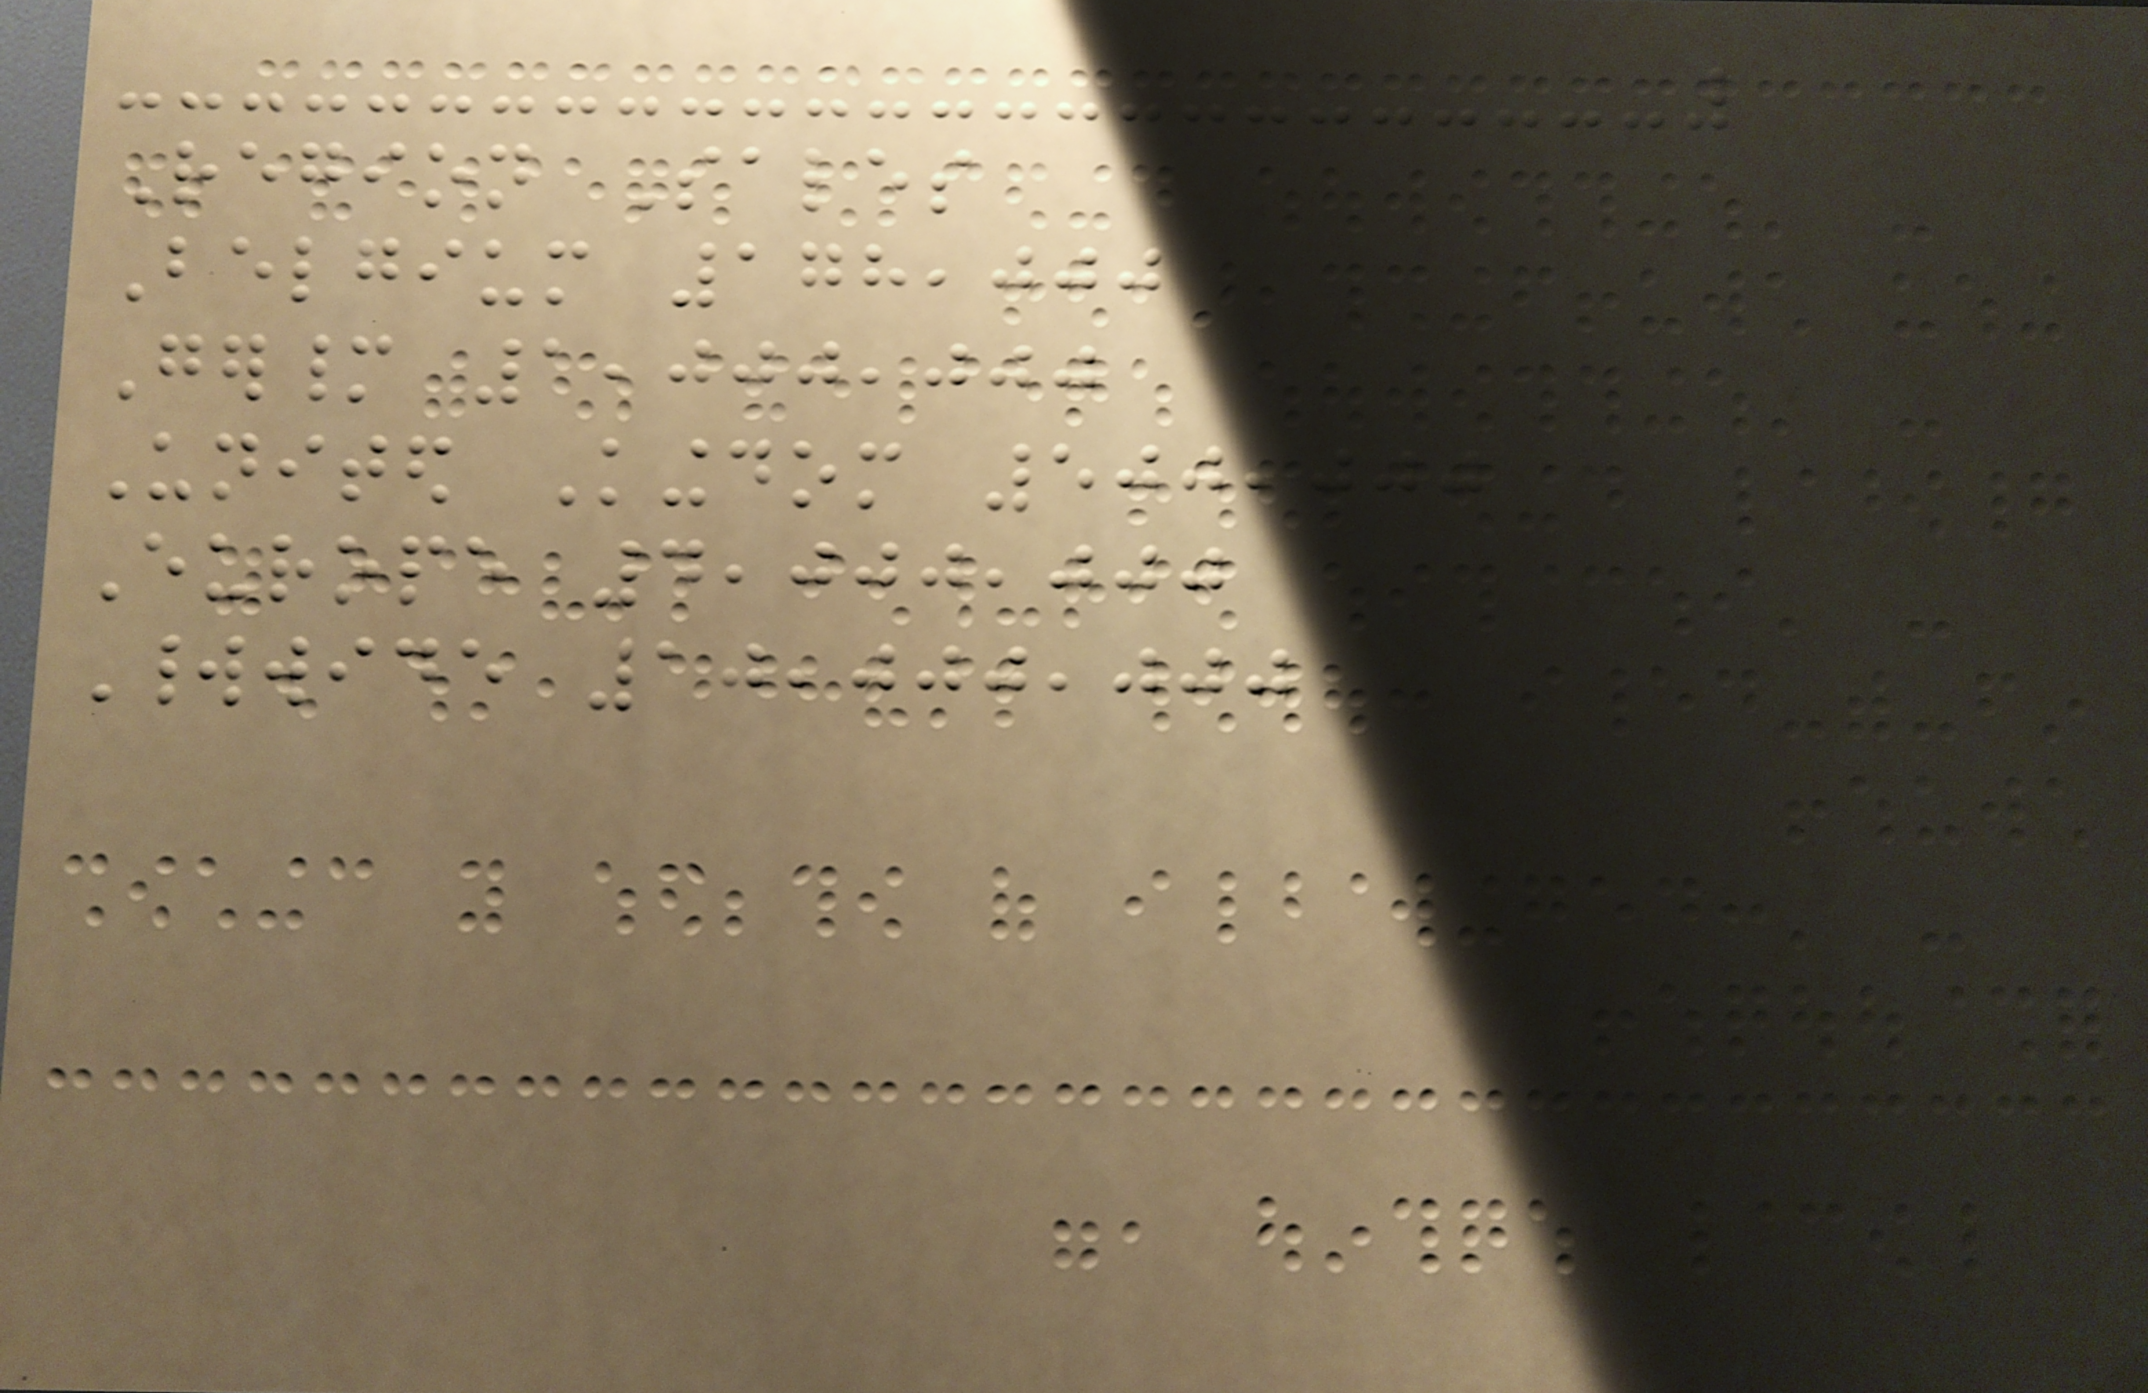Region Sales
Belgium 178,000
Germany 1,000,000
United Kingdom 500,000
Europe 4,000,000
Worldwide 10,000,000
